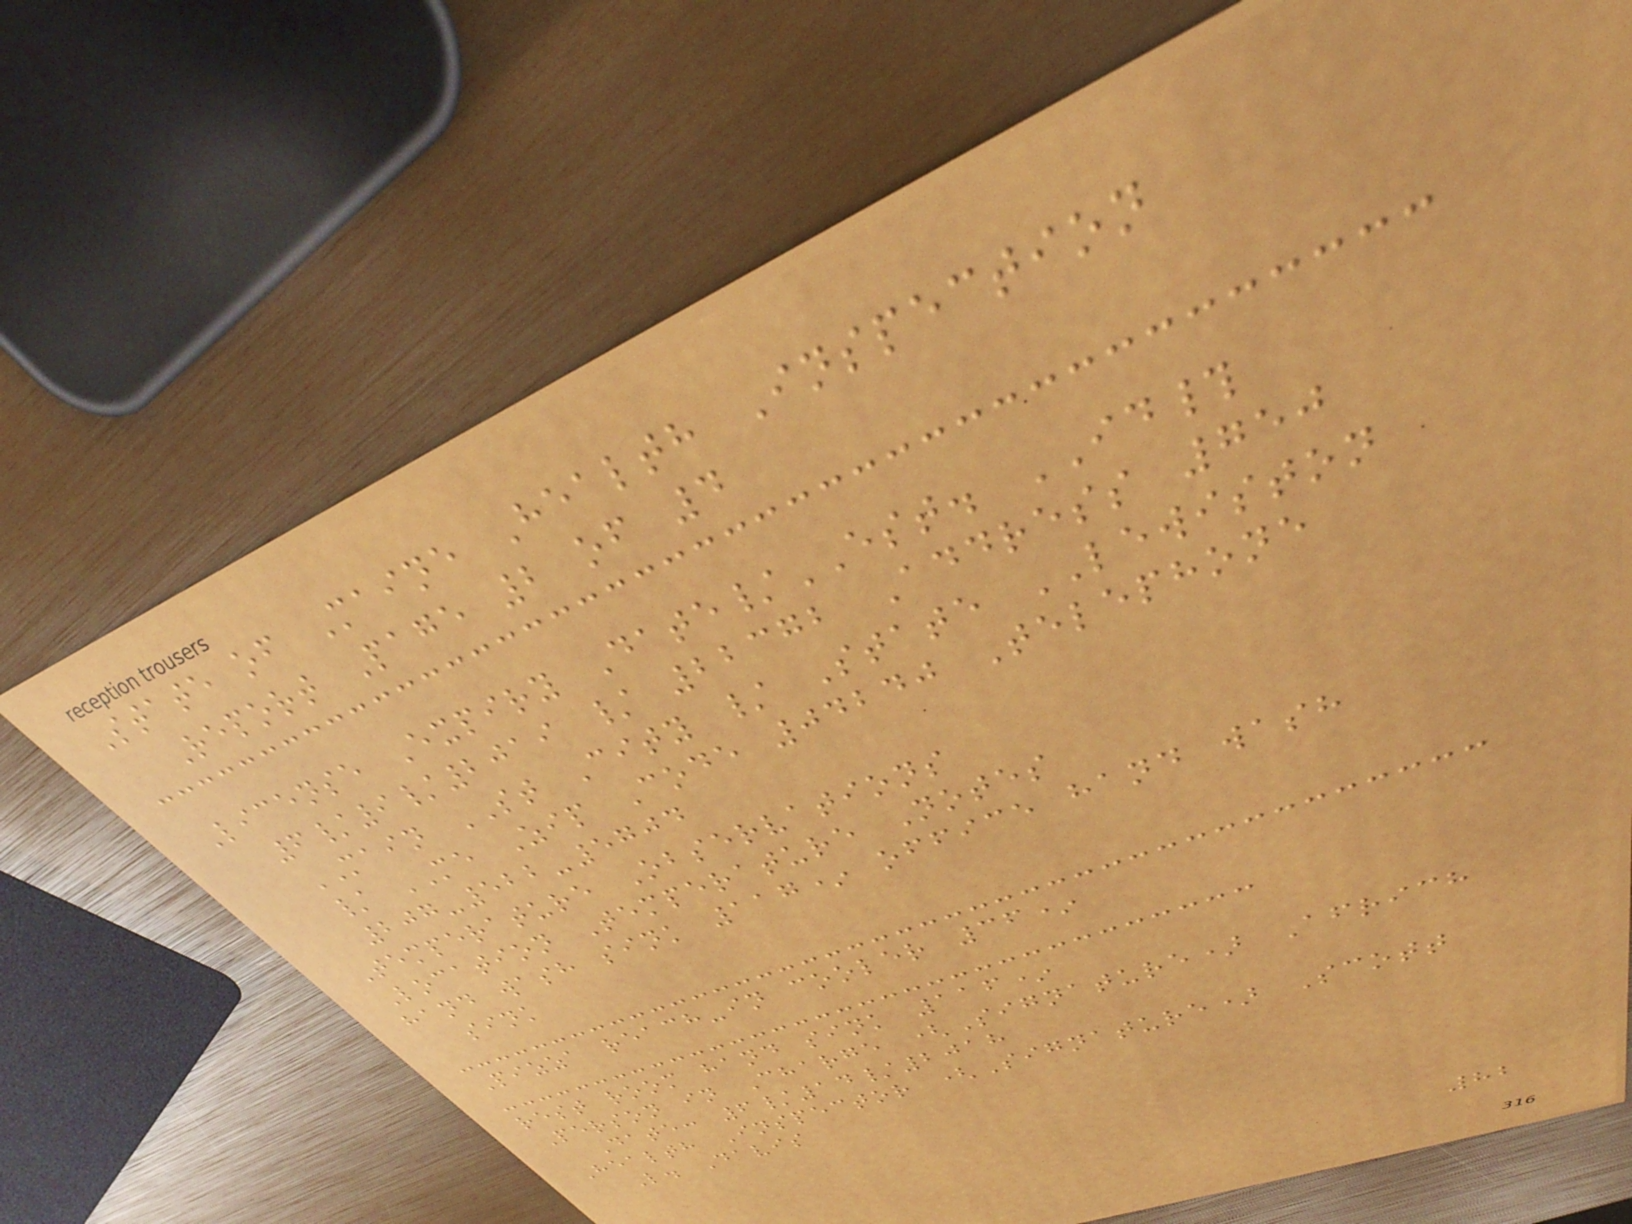State of Maine Health Inspection
Report Page 2 of 4
License Expiry Date/EST. ID#
6/9/2019 / 22372 Address 750
MAIN ST City / State LEWISTON
/ ME Zip Code 04240 Telephone
207-522-5704
Temperature Observations
Location Temperature Notes
hand wash sink 117* office hand wash
sink
Pizza reach-in cooler 36*
rest room hand sink 116*
Person in Charge (Signature) Africh
Date: 6/14/2018
Health Inspector (Signature) Scott
L. Davis
82
